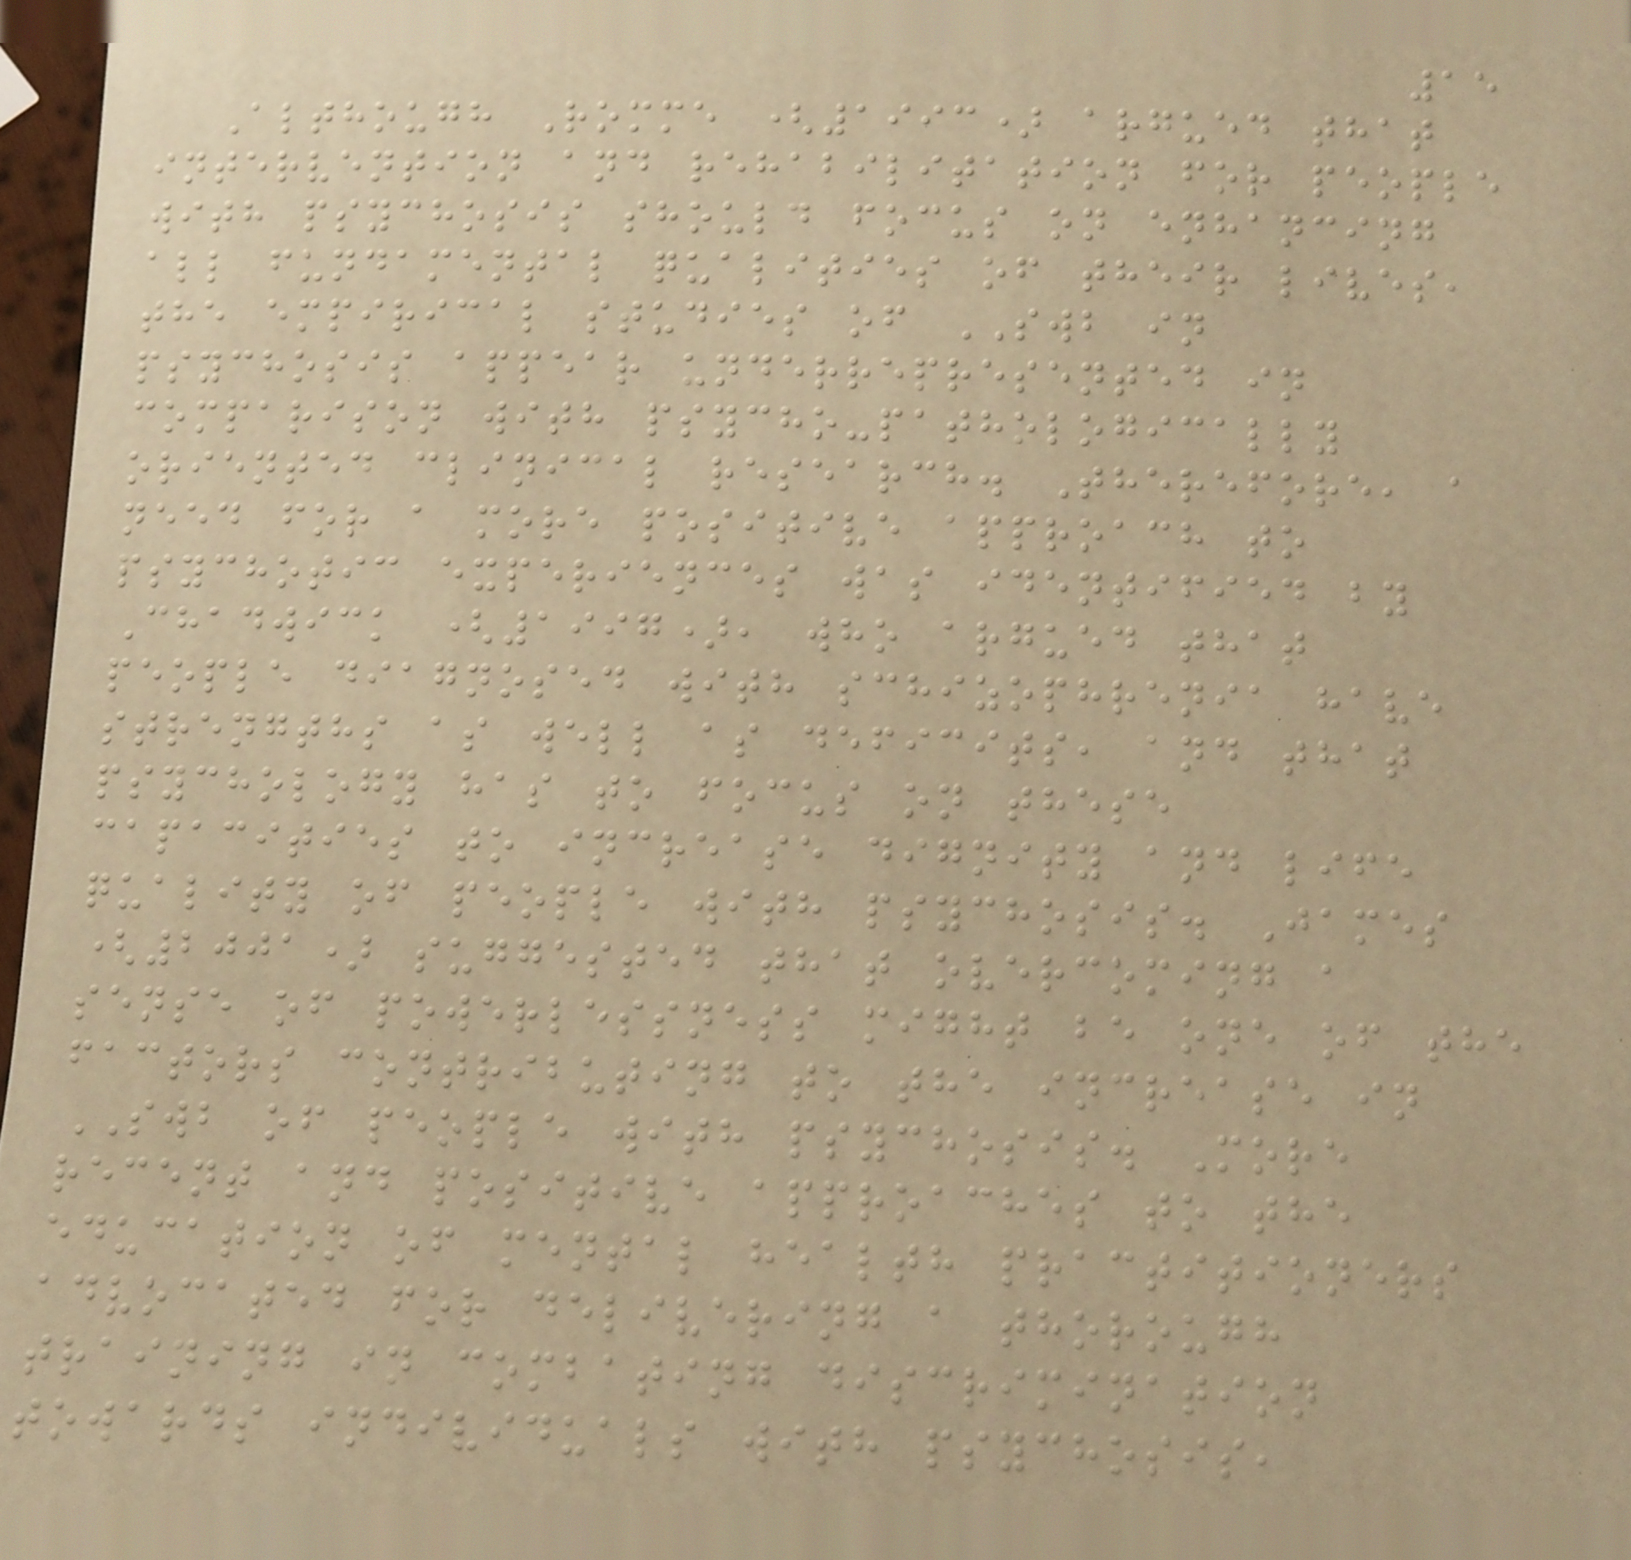15
Although Romme (1993) argued that
intervention and rehabilitation for people
with psychosis should focus on enhancing
all fundamental qualities of their lives,
the empirical studies of SWB in
psychosis appear underrepresented in
comparison with psycho-pathologically
oriented clinical research. Therefore, a
need for a more positive approach to
psychotic experiences was identified by
Chadwick (1997), who argued that
people diagnosed with schizophrenia have
strengths as well as deficits, and that
psychology has to focus on these
capacities to increase dignity and life
quality of people with psychosis. James
(2001) suggested that overcoming a
sense of powerlessness might be one of the
factors contributing to the increase in
SWB of people with psychosis. More
recent and positive approaches to the
education of mental health practitioners
advocated for delivering a thorough
training in combating discrimination
towards individuals with psychosis,
